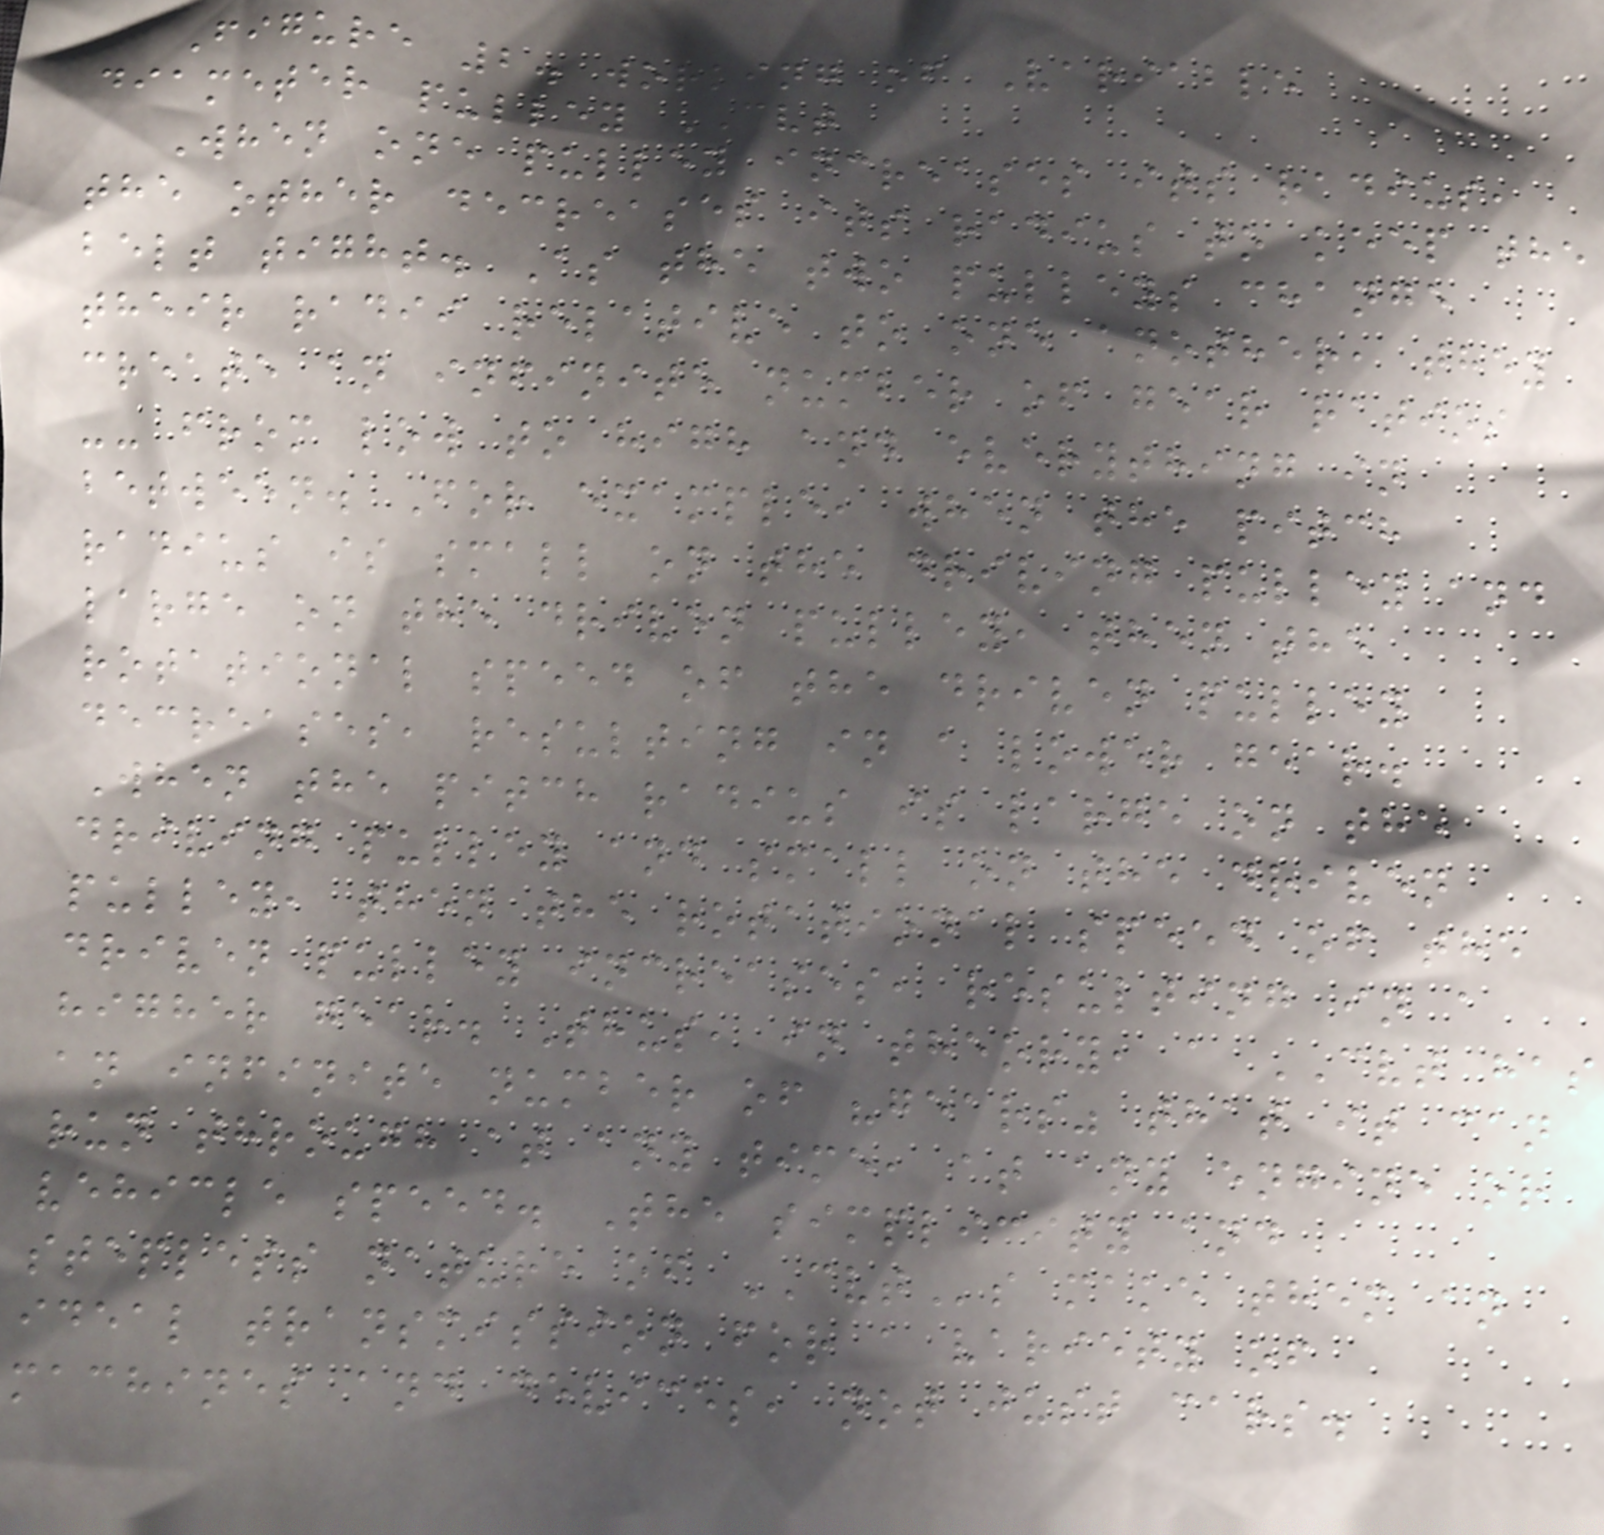Figure 2. working of Variable
diameter pulley CVT
When one pulley increases its radius,
the other decreases its radius to keep the
belt tight. As the two pulleys change
their radii relative to one another, they
create an infinite number of gear ratios
-- from low to high and everything in
between. For example, when the pitch
radius is small on the driving pulley and
large on the driven pulley, then the
rotational speed of the driven pulley
decreases, resulting in a lower gear.
When the pitch radius is large on the
driving pulley and small on the driven
pulley, then the rotational speed of the
driven pulley increases, resulting in a
higher gear. Thus, in theory, a CVT has
an infinite number of "gears" that it can
run through at any time, at any engine or
vehicle speed. The simplicity and
stepless nature of CVTs make them an
ideal transmission for a variety of
machines and devices, not just cars.
